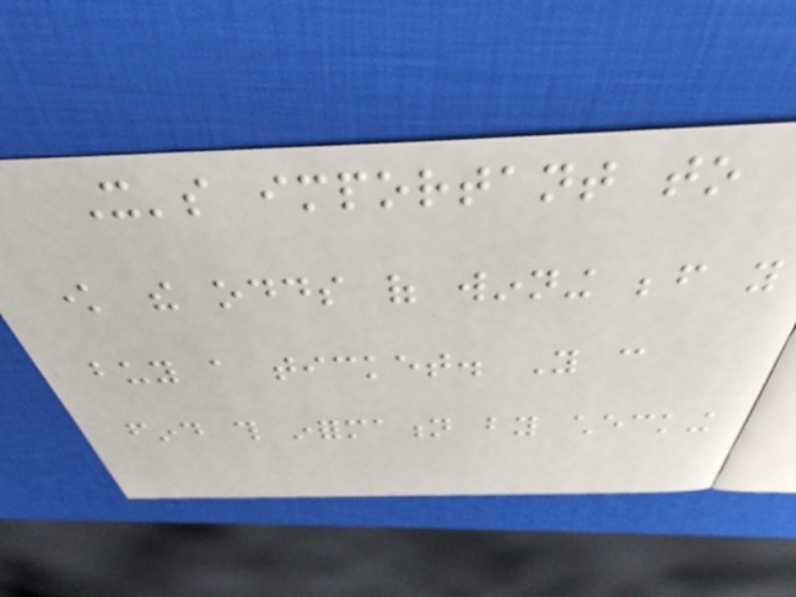It's important to
know the odds of winning before you
buy a ticket. You can
find this information by checking
